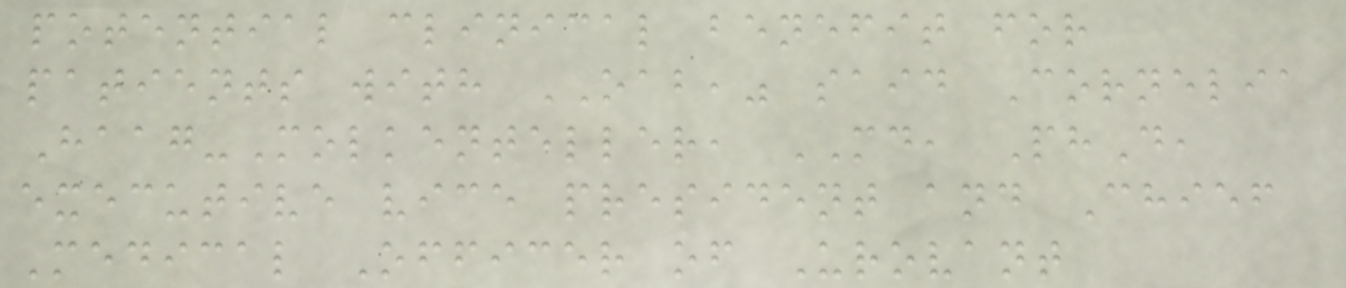potential clinical benefit for
patients with OAB," said Cornelia
Haag-Molkenteller, MD, PhD,
executive vice president and Chief
Medical Officer of Urovant
